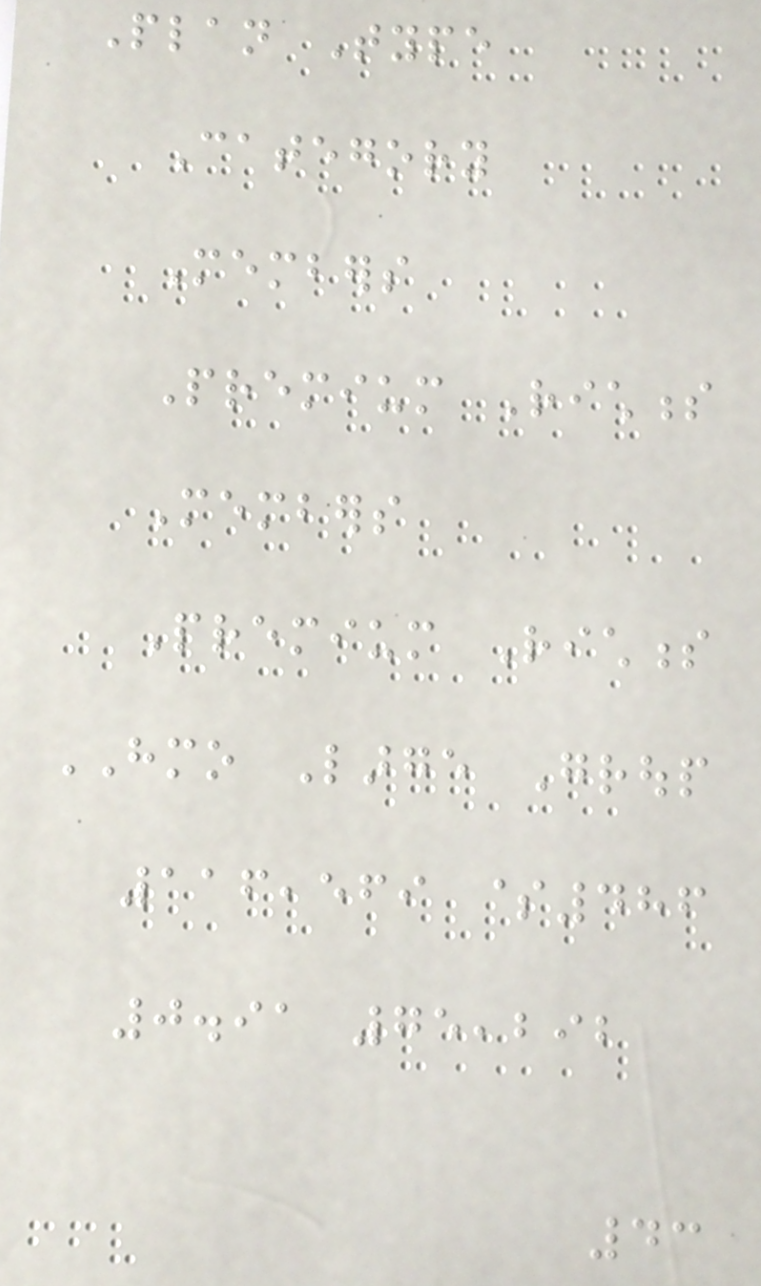Plan Type
Category
Members
Premium Richness
Members
Premium Richness
HMO Large Group
116,569 $486
0.91 75,292
43
